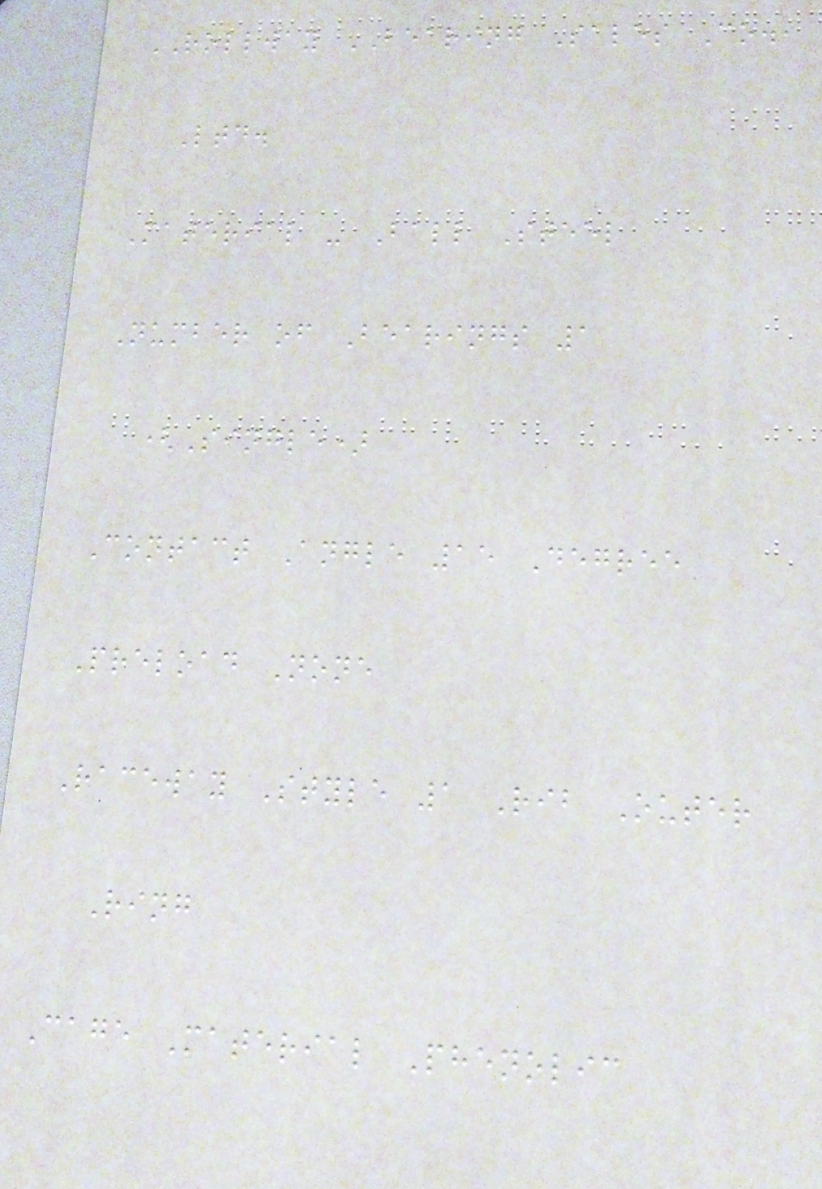ROLLWAY BEARING Sales Co.,
Ltd.
Material - Ball Steel
Number of Bearings 1
(Single)
Contact Angle 15 Degree
Preload None
Raceway Style 1 Rib Outer
Ring
Cage Material Phenolic
